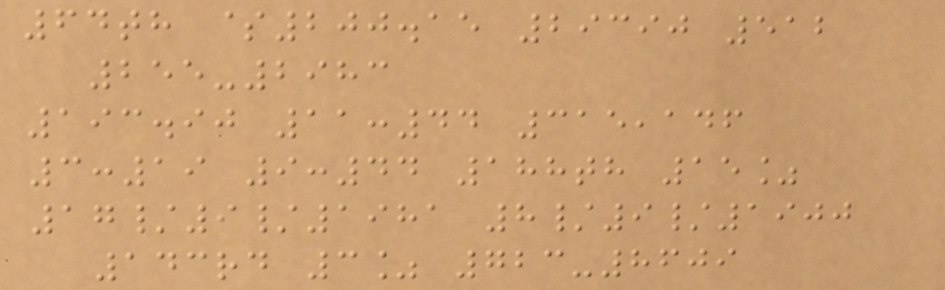64th $200.15 29390 512
255-2983
193.90 11:44 315,146
3:19 9:44 188th 15%
17/9/1981 8/9/1900
143rd 3% 723-8609
